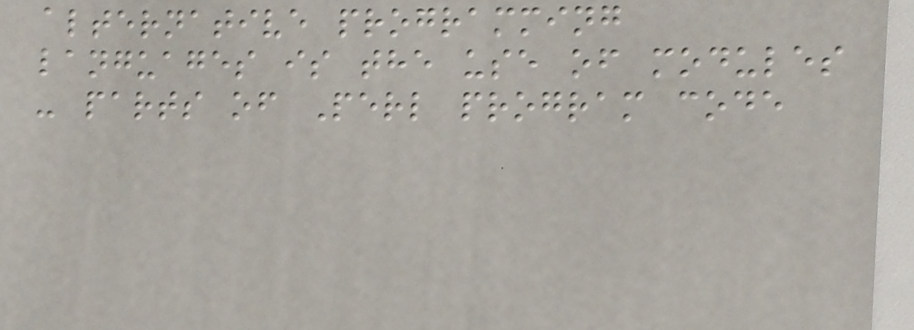alternative programming
languages is the use of modules
- parts of Perl program code
